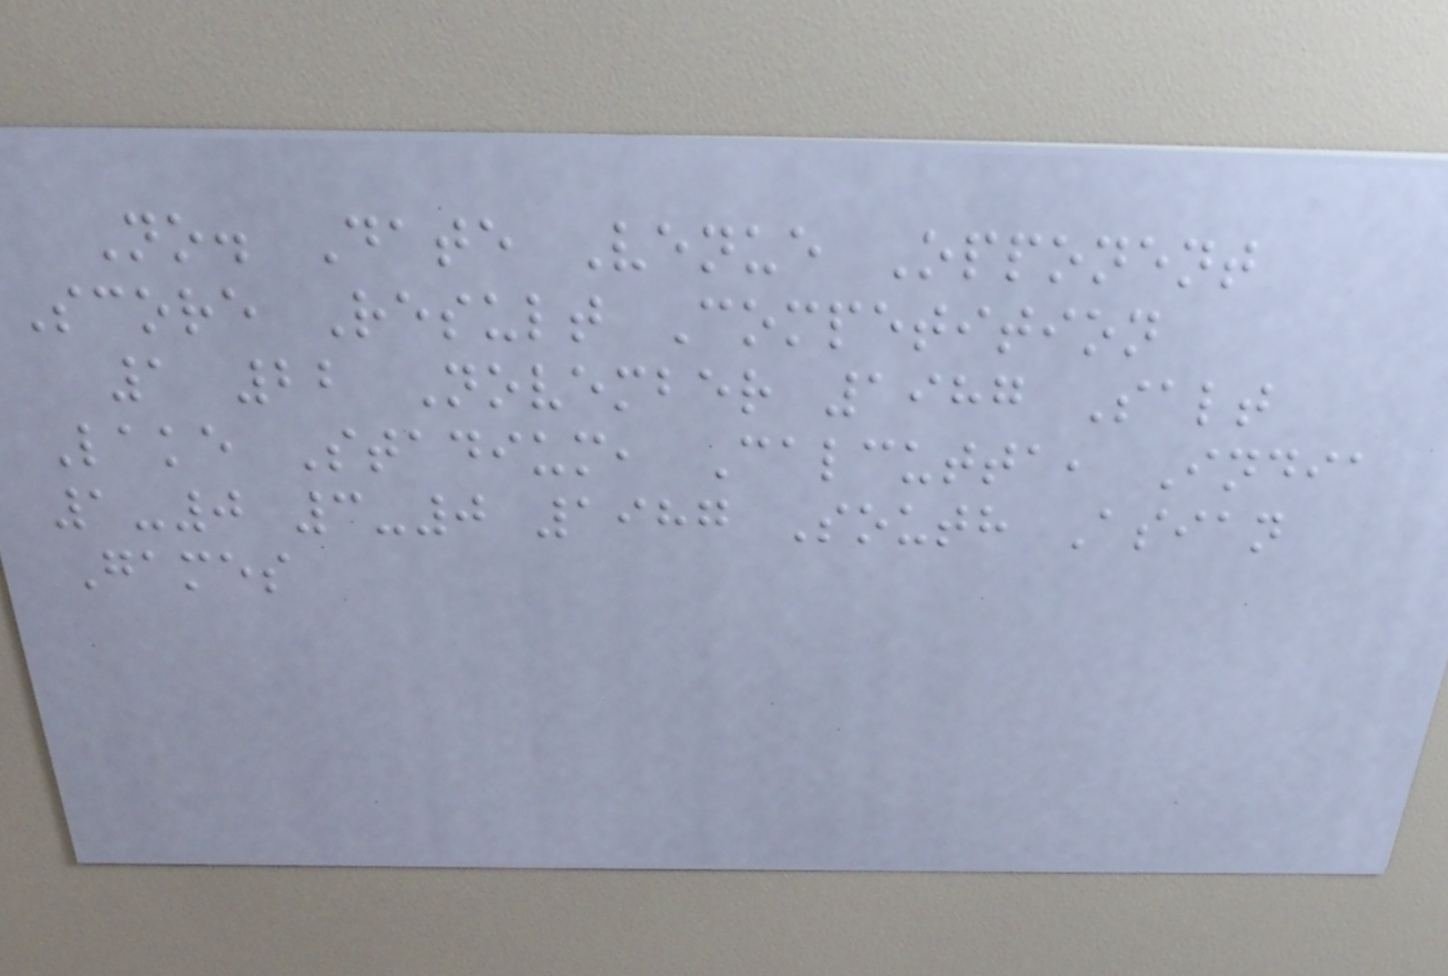No. Date Venue Opponent
Score Result Competition
1 22 November 1987 Salt
Lake Stadium, Calcutta, India
1-0 3-0 1987 South Asian
Games
